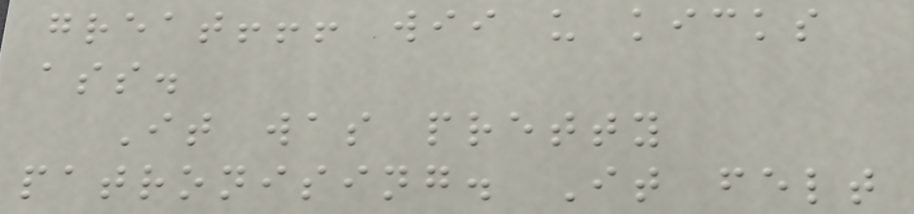great!!! wii u kicks
ass.
It was pretty
patronising. It felt
